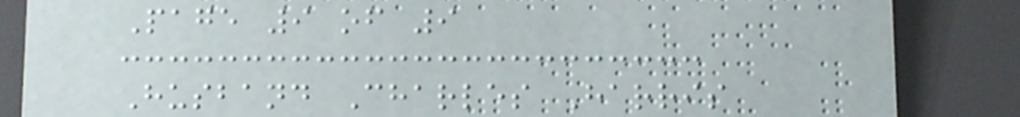Page 9 of 9
Husband Charles Harris
